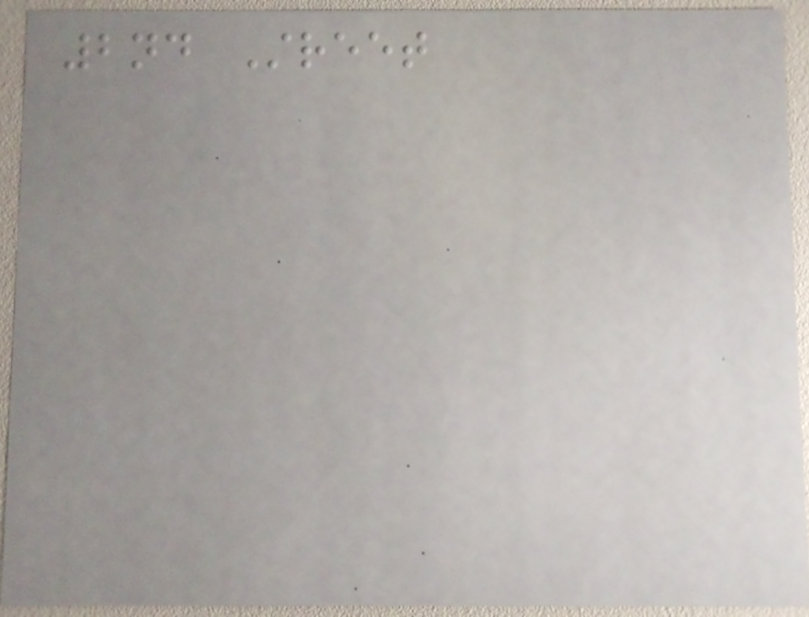2nd Street
